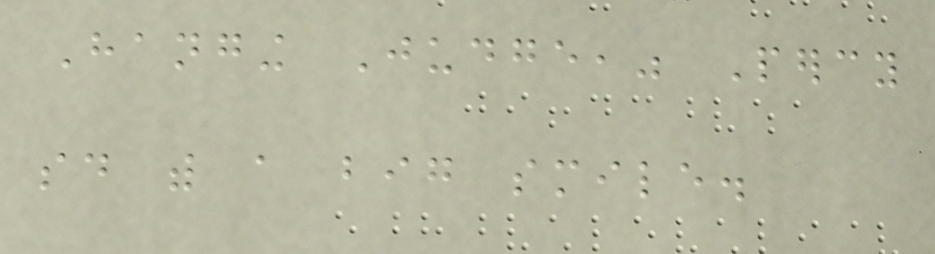Hanging Judge," Percy
said with a big smile.
